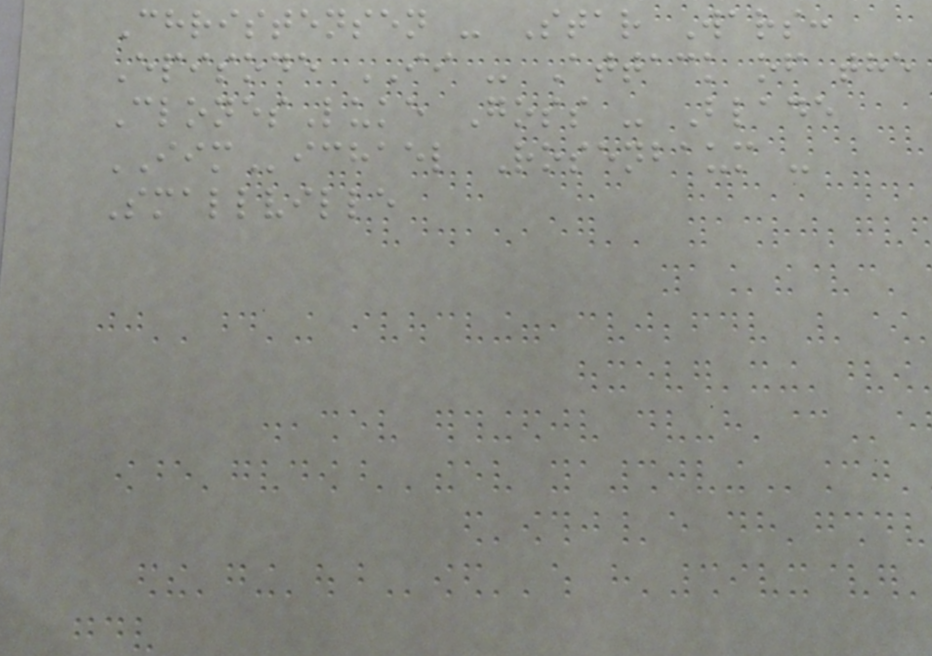Christensen - Star Wars:
Episode II - Attack of the
ClonesLuke Goss - Blade
IIMichael Rosenbaum -
Smallville
